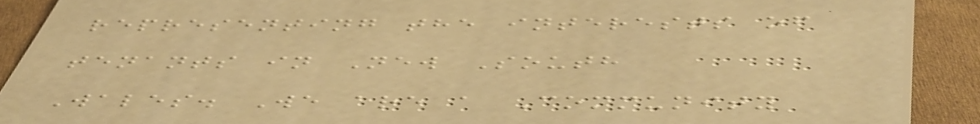representing the interests of
tenants in New South
Wales. We are a Community
